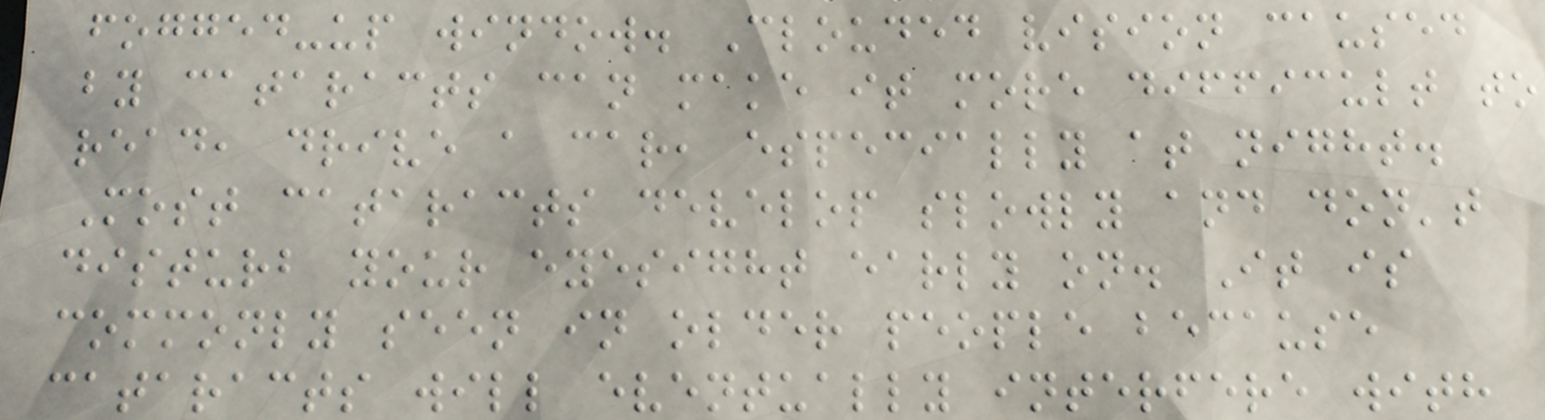fogged-up window. Clouded vision caused
by cataracts can make it more difficult to
read, drive a car, especially at night.
Most cataracts develop slowly and don't
disturb your eyesight early on. It is
commonly seen in older people because
cataracts will eventually interfere with
